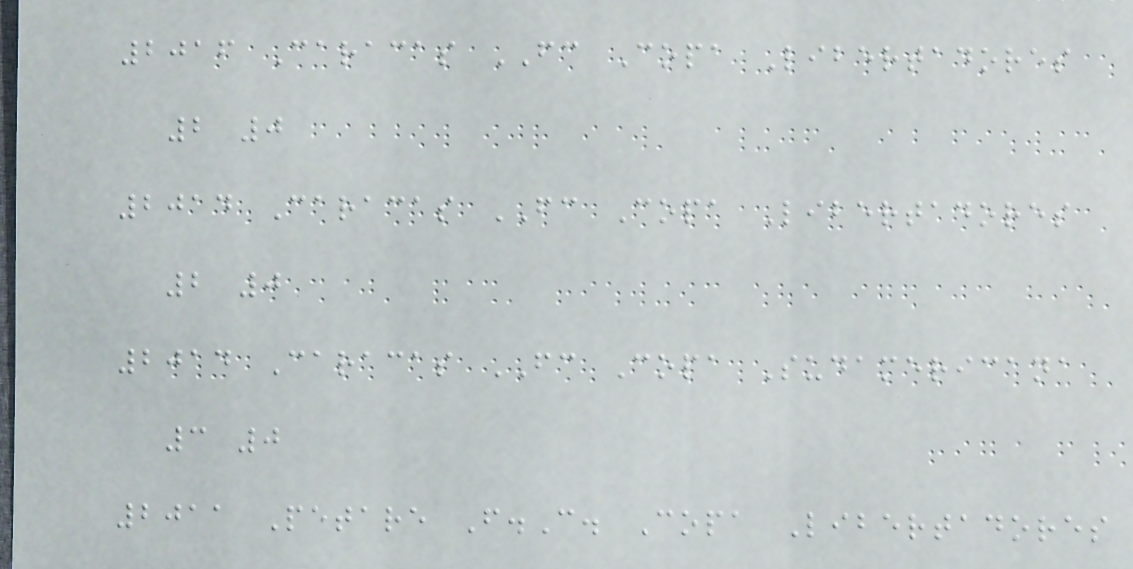2016 Caracas FC Copa Libertadores
2 0
2014 Caracas FC Copa Libertadores
2 0
2014 Caracas FC Copa Sudamericana
3 0
2011 Petare F.C. Copa Libertadores
